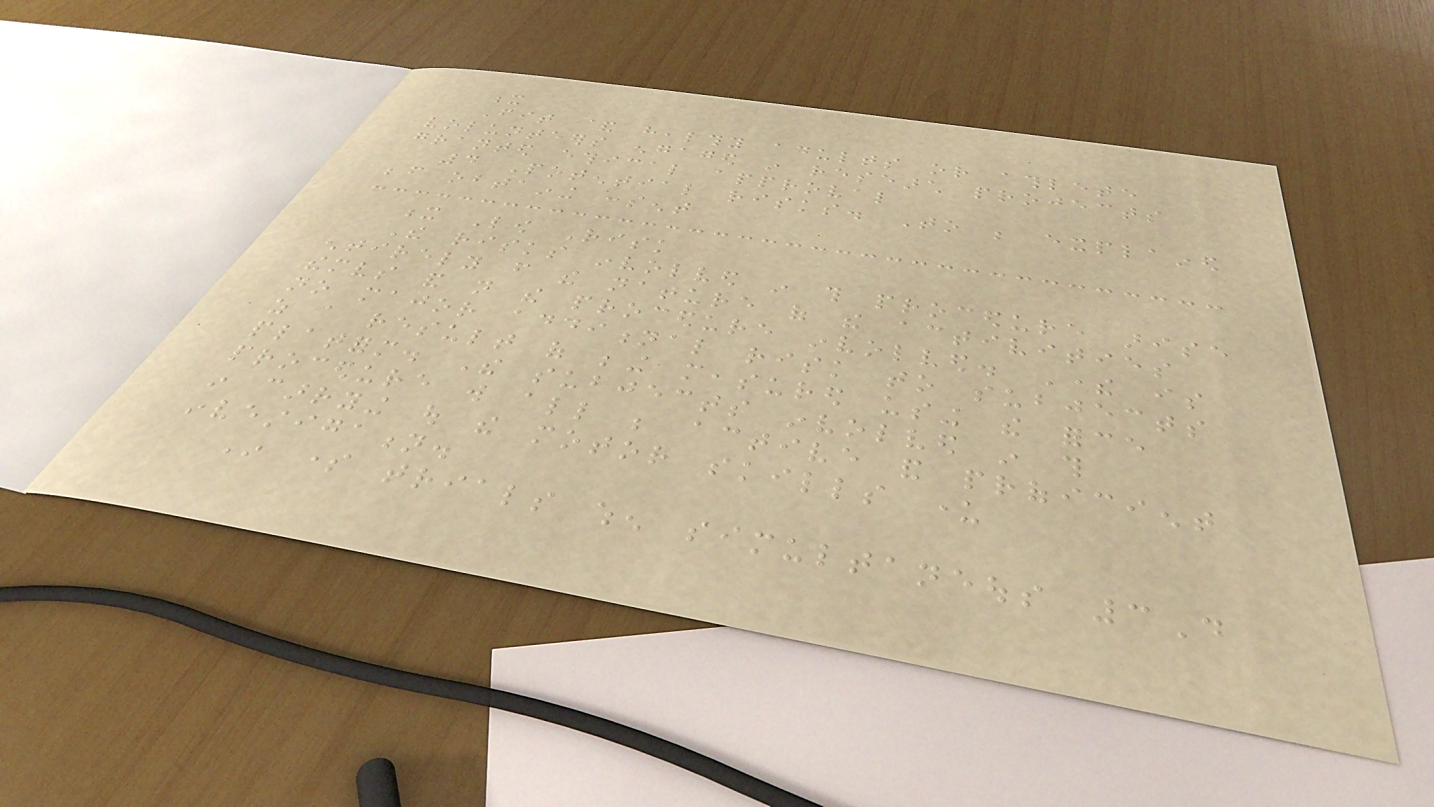x
Fit & healthy adults or athlete
volunteers engaged in research projects
granted ethical approval
4 Potential risks. To be explained
before obtaining consent
x Low Risk
The risks involved in this procedure arise
entirely from the nature of the activities
themselves and not the procedure involved. There is
no major additional risk to subjects
as a result of being measured using the force
platform. The subjects involved in this
procedure will all be active and proficient
in carrying out the motor skills under
investigation.
In some trials when simultaneous 3D
